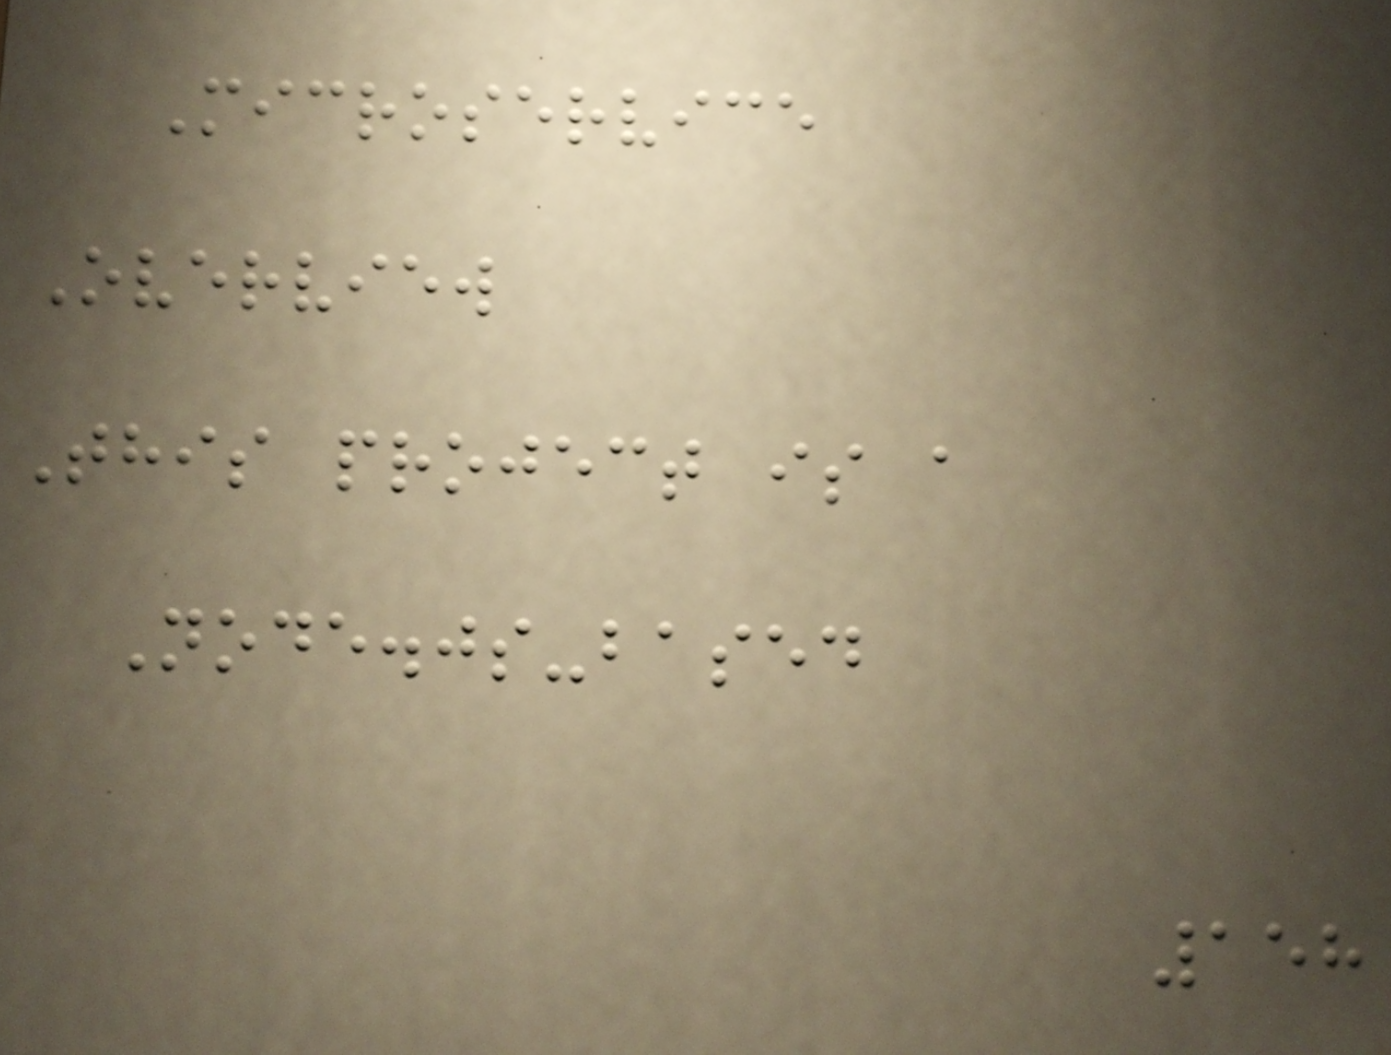Microservice
Overview
This project is a
Node.js-based
158
